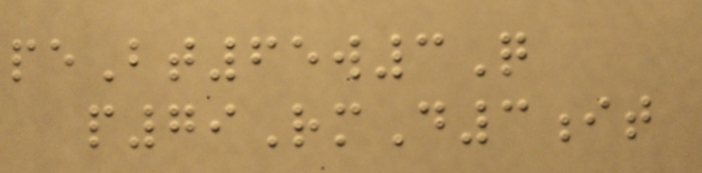peBt65w3Q
p79RmD3it
